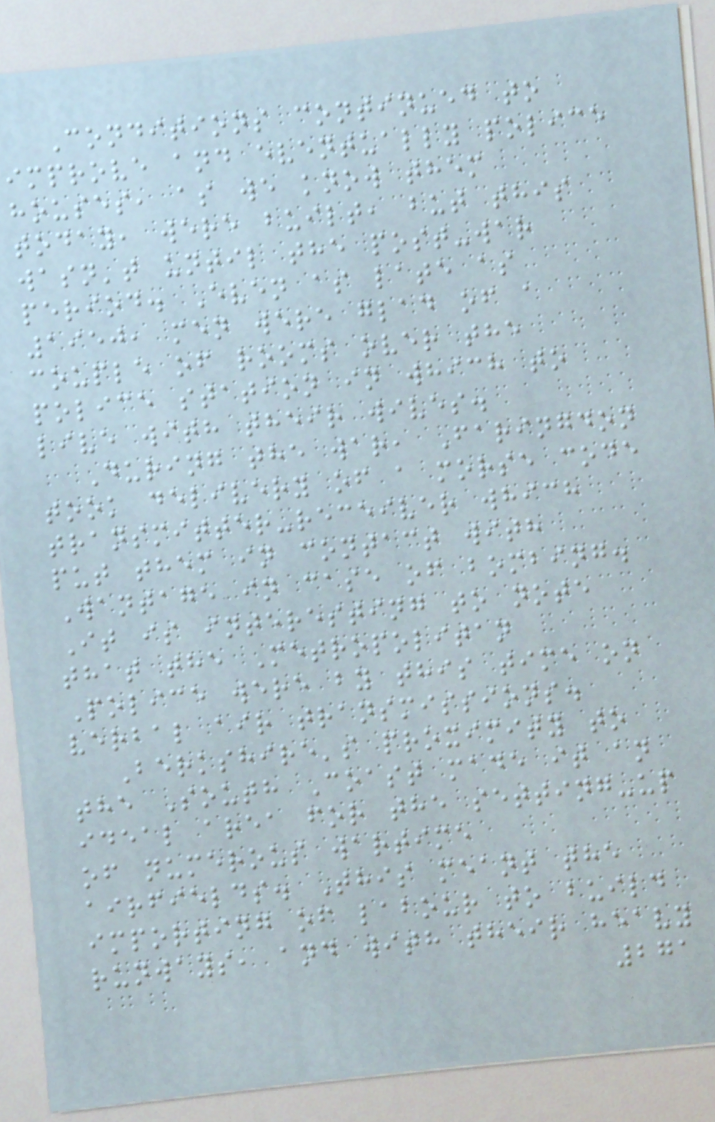Conditions continued to
improve and eventually police
houses, as we know them
today, were built, but this
wasn't until the post-war
period. Even as late as
1950, men were glad of a
couple of rooms over the
police station in which to
live with their wives.
During the war, Faringdon
took delivery of a morse code
transmitter-receiver which
put them in contact with
Wantage in case of bombing.
It is interesting to note
that the Metropolitan
Police were by this time on
verbal air transmissions.
Berkshire's proximity to
the South Coast made it an
ideal area for the setting-up
of numerous wartime
airfields. This meant the
importing of labour to build
runways, and with their heavy
271
